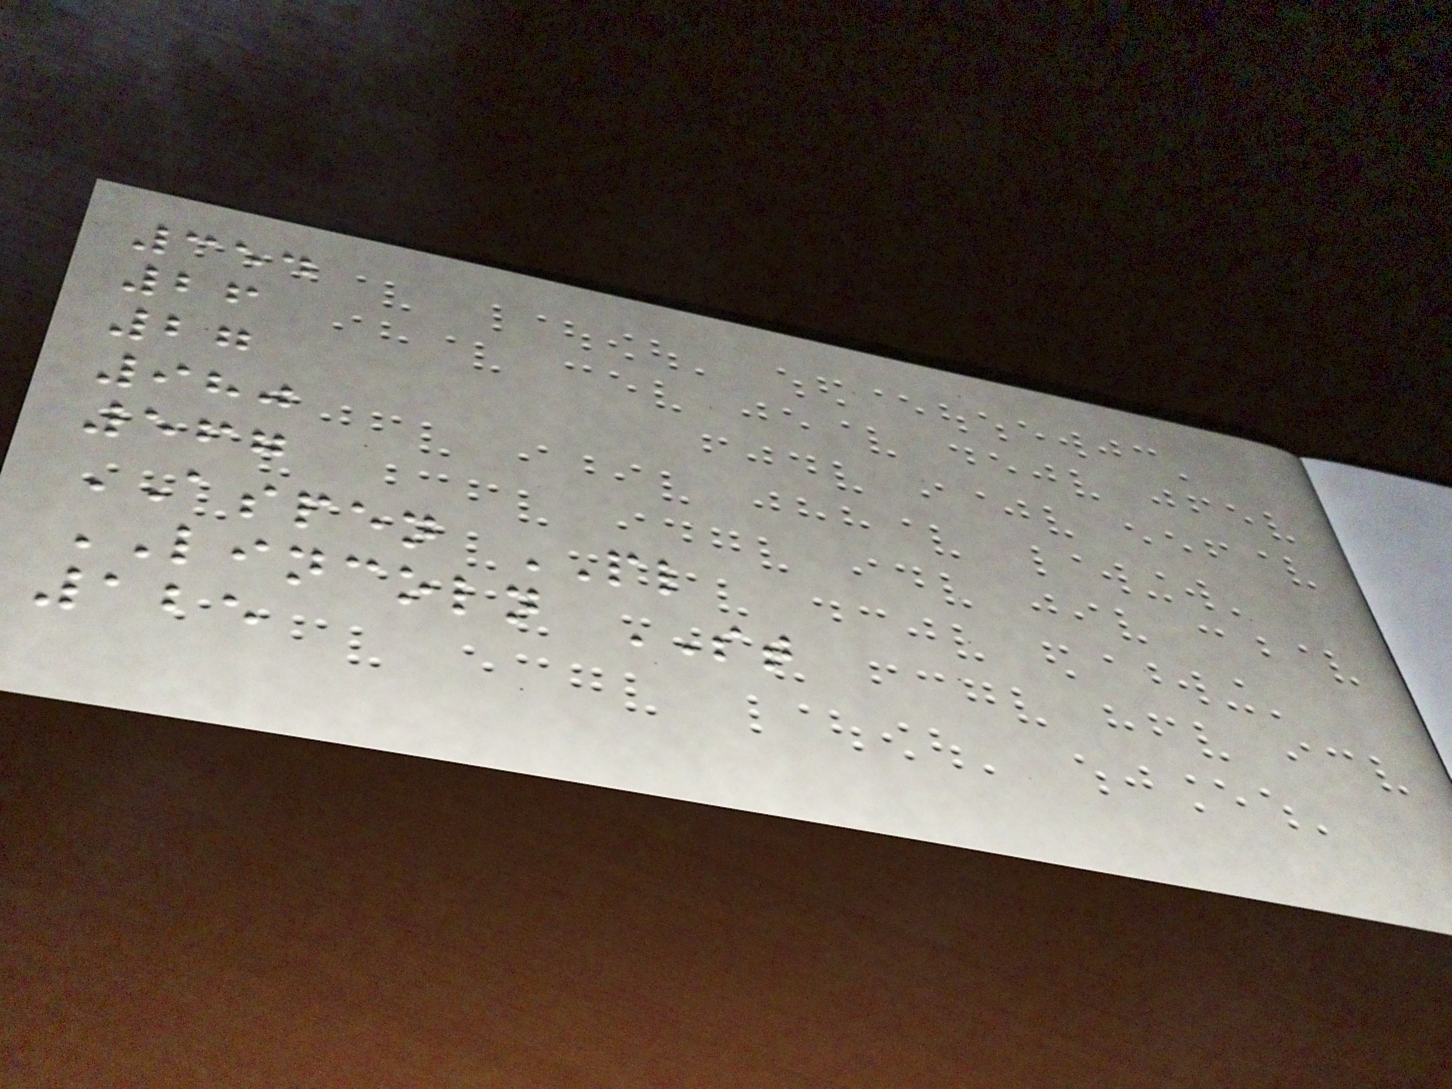354
26
27
980
567
ASPEN PL
LINCOLN ST
125
